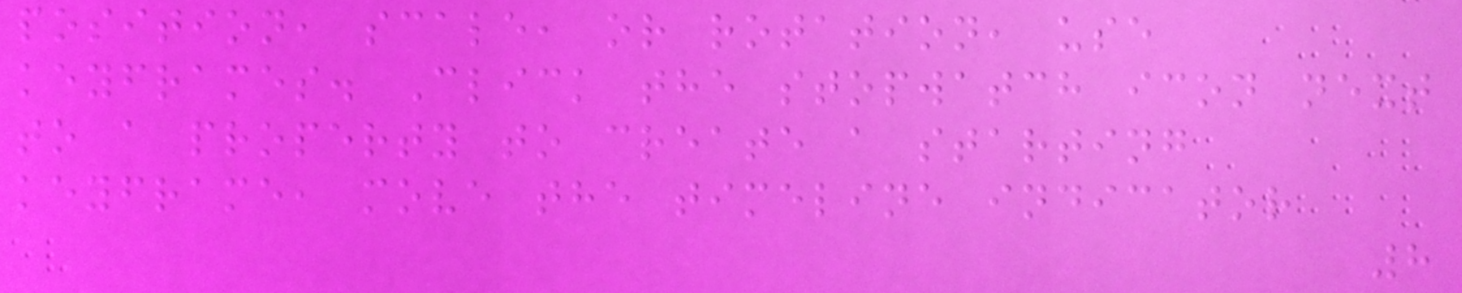position, scale, or rotation, use
keyframes. Click the stopwatch icon next
to a property to create a starting
keyframe, move the timeline indicator
8
